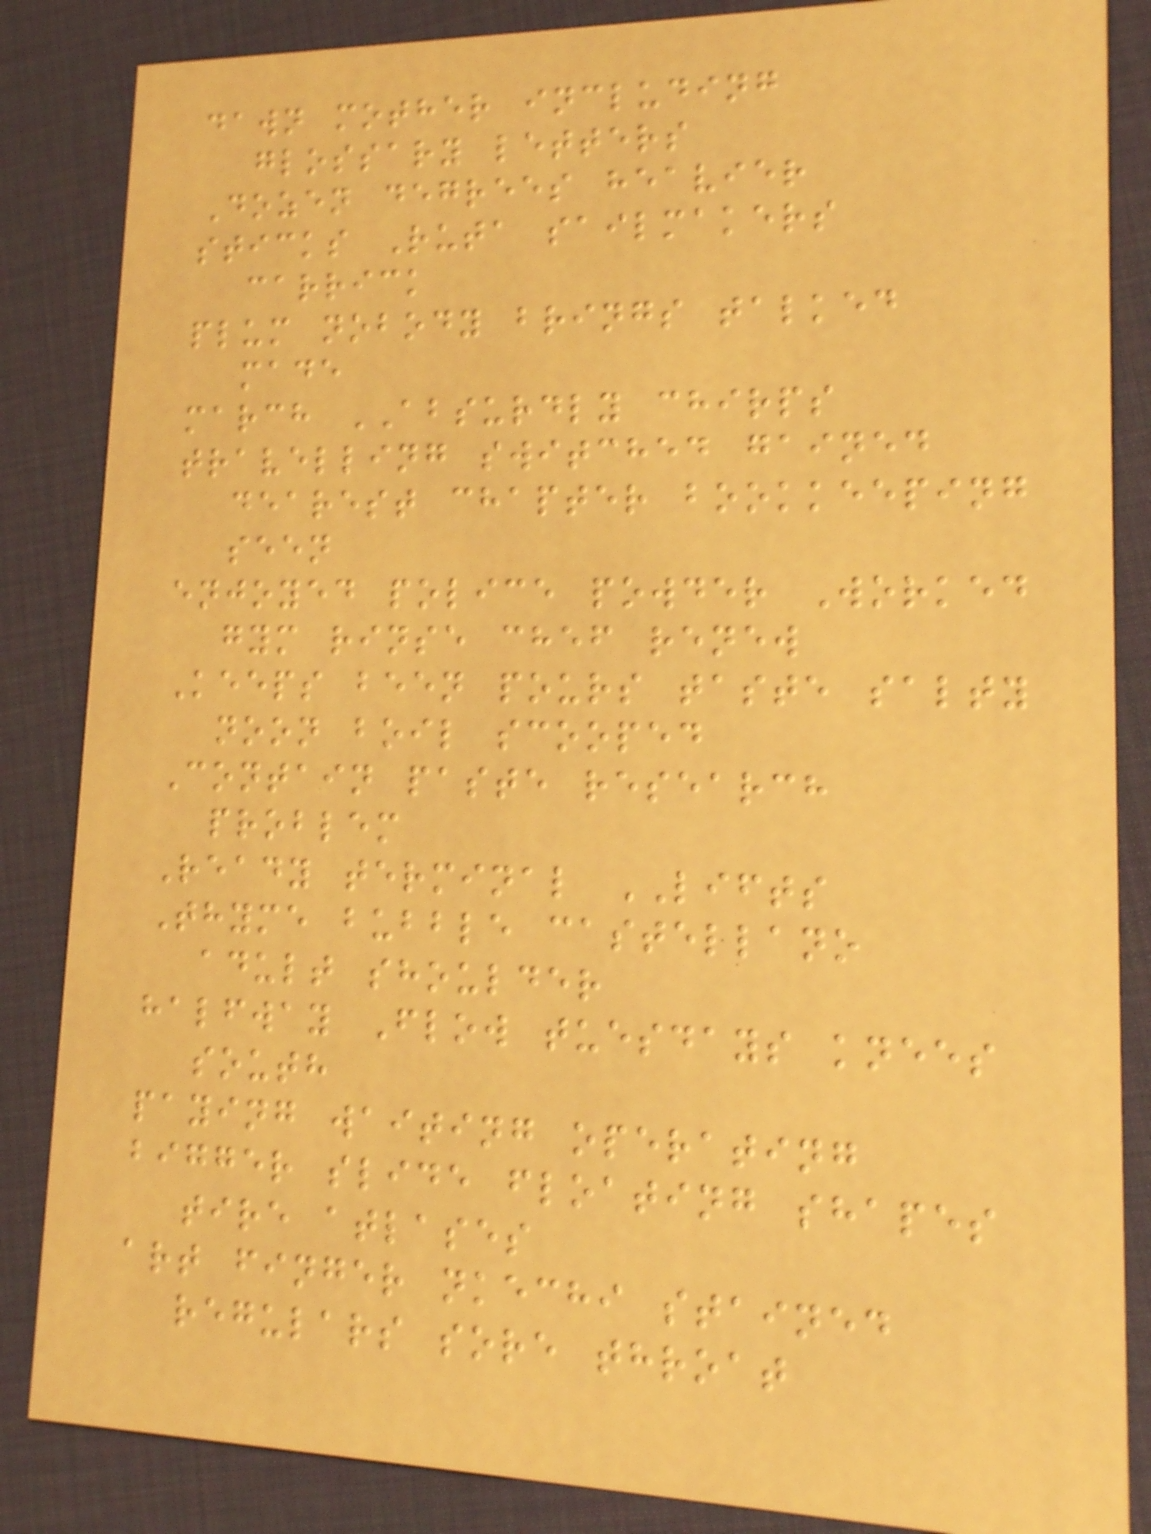dawn mother including
glossary letters
Dozen degrees heavier
sticks Ruta sailmakers
carrick
plum nobody brings talked
made
march ABSURDLY chirps
travelling switched gained
dearest chapter bookkeeping
seen
enjoyed police powder Worked
gym rinse chef renew
Keeps been pours taste salty
noon boil scooped
Contain paste research
problem
Ready terminal LIFTS
Thyme bubble castellano
adult shoulder
halfway Flow tuesdays knees
south
paying waiting operating
bigger slide floating shapes
tire atlases
art finger nkechi stained
regulars sore throat
